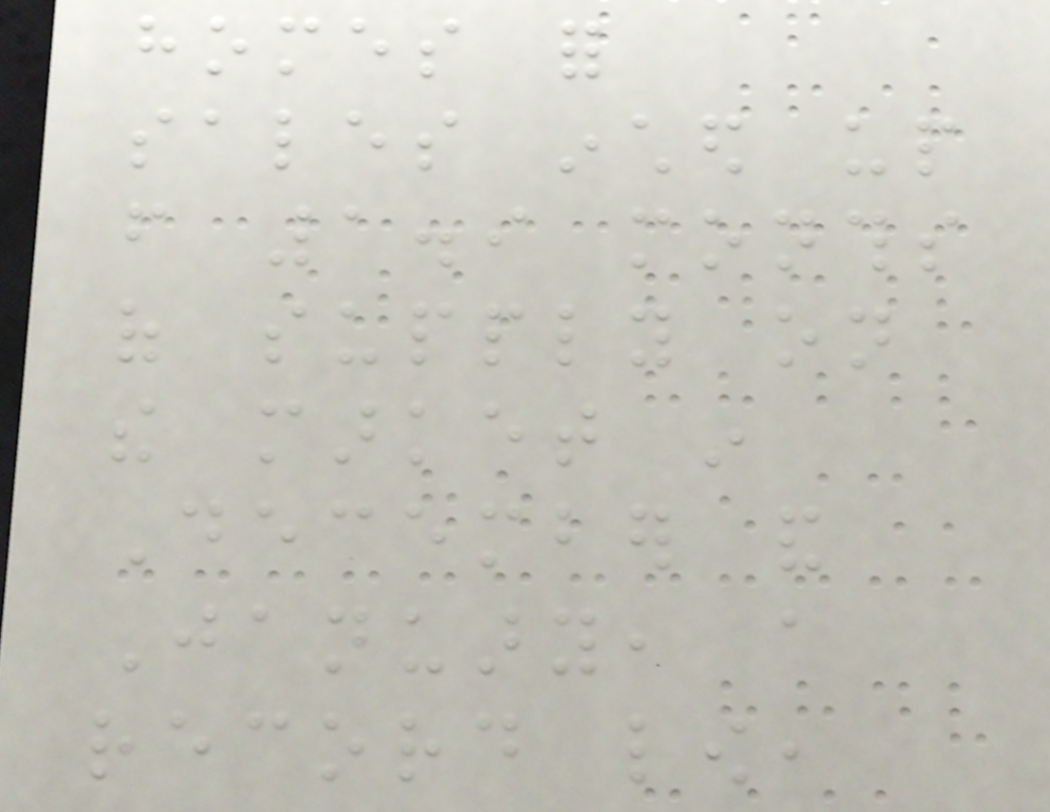homes for
sales inched up
from 1.9 months
of supply on
the market in
December and
January, a
record low,
